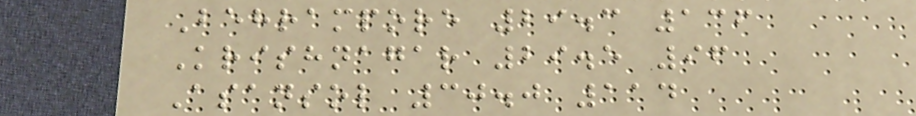Behrampore 29.3 136
Krishnagar 29.5 96
Asansol 30.0 114
